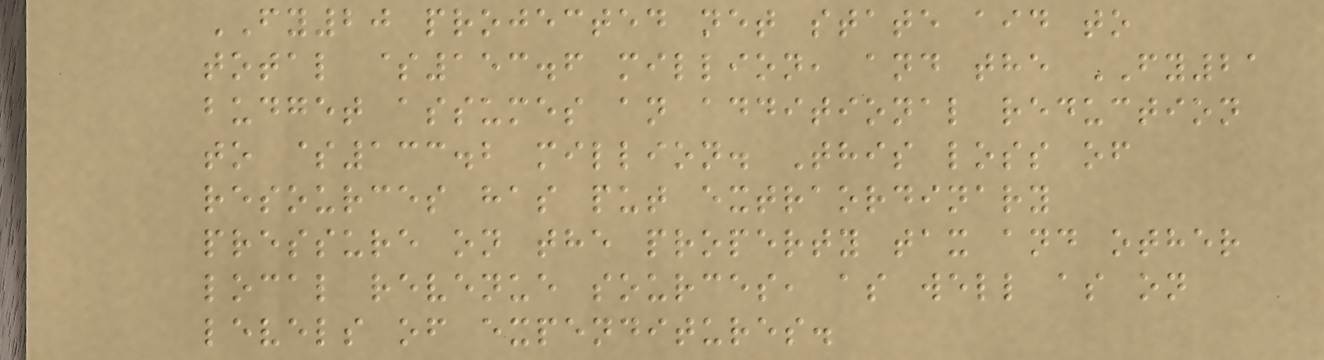FY20 projected net state aid to
total $153.6 million, and the FY21
budget assumes an additional reduction
to $133.2 million. This loss of
resources has put extraordinary
pressure on the property tax and other
local revenue sources, as well as on
levels of expenditures.
